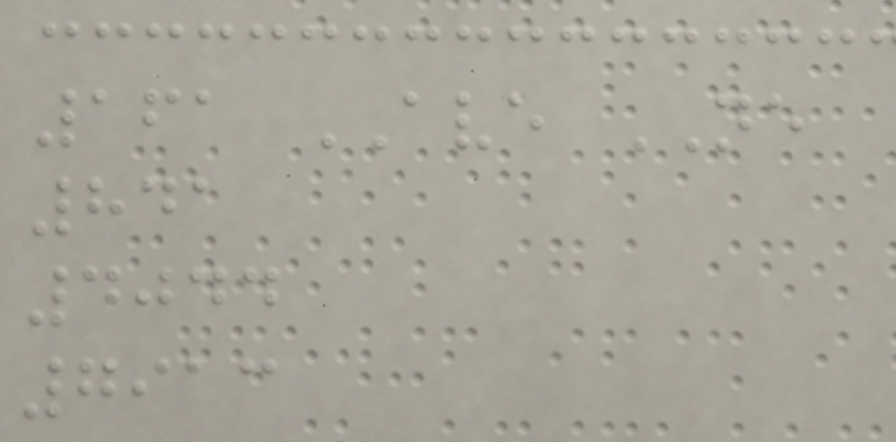161 AVE NE
841
4044
7913
